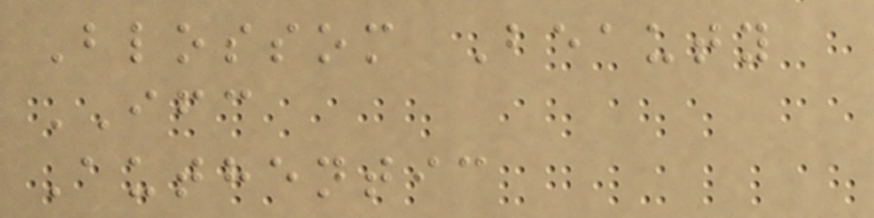Blossom Beauty
IFC
Authentic
